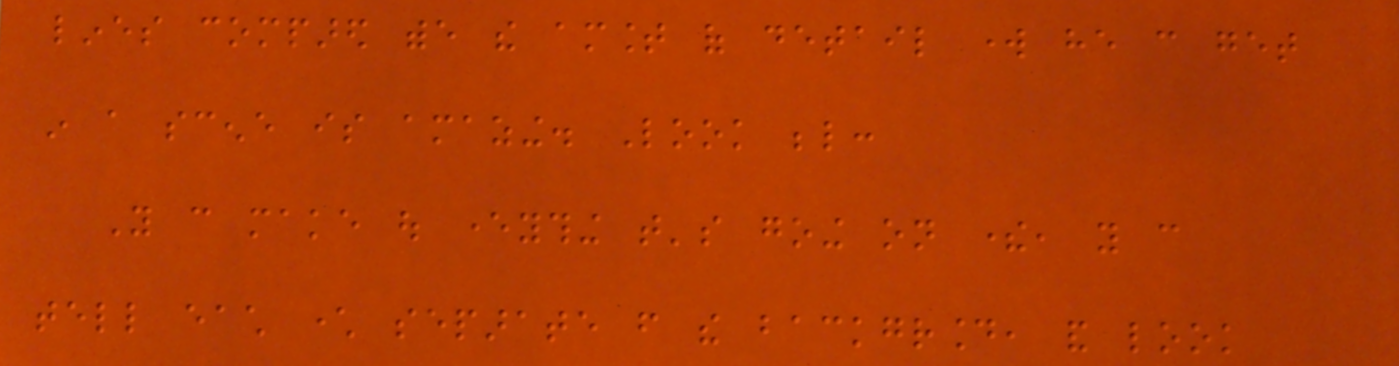lines compared withe the amount of detail work he can get
in a scene is amazing. Look below:
You can make out everything that's going on there, you can
tell each character separate from the background, and look
